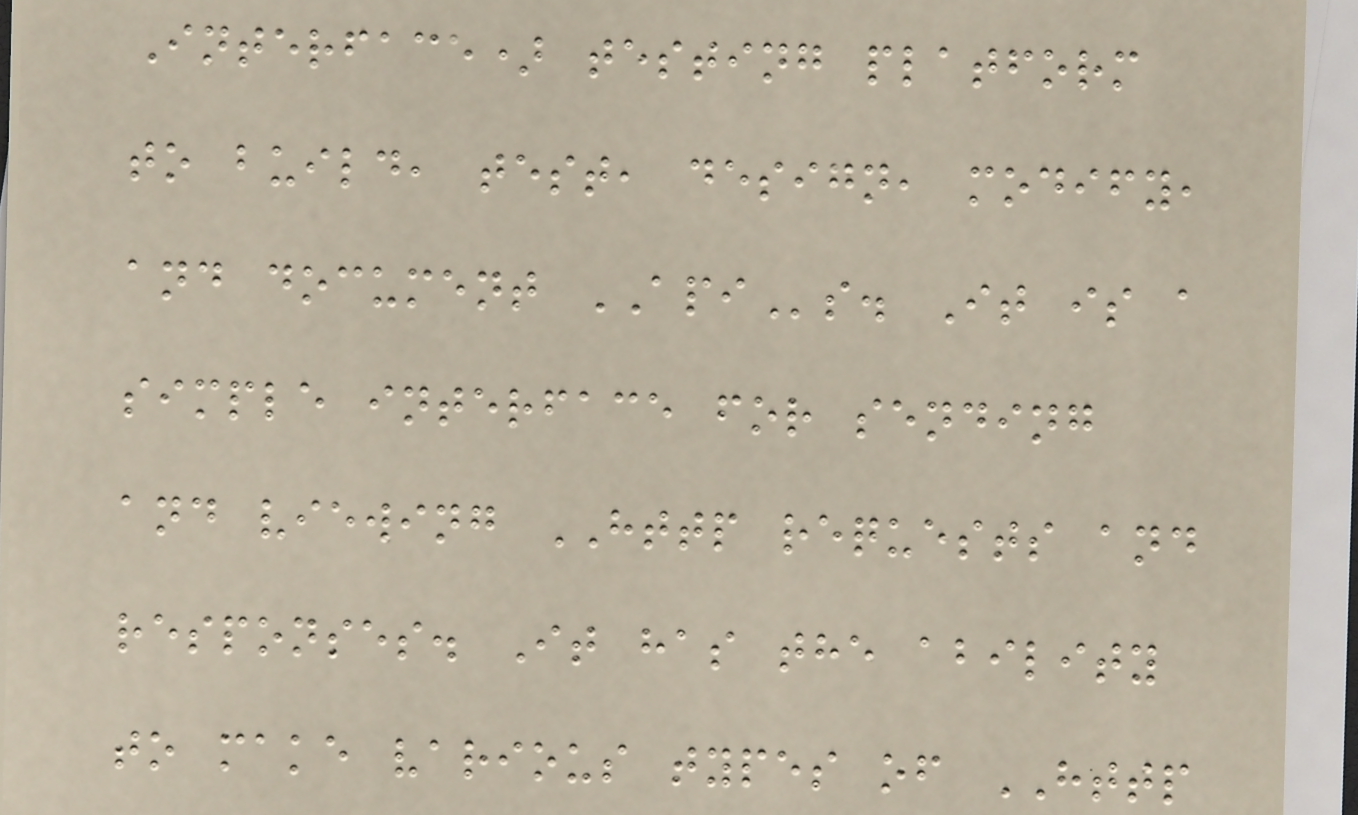Interface) testing platform
to build, test, design, modify,
and document APIs. It is a
simple interface for sending
and viewing HTTP requests and
responses. It has the ability
to make various types of HTTP
